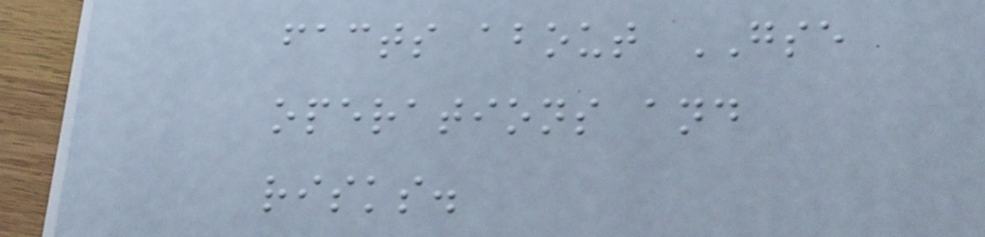facts about GSE
operations and
risks.
